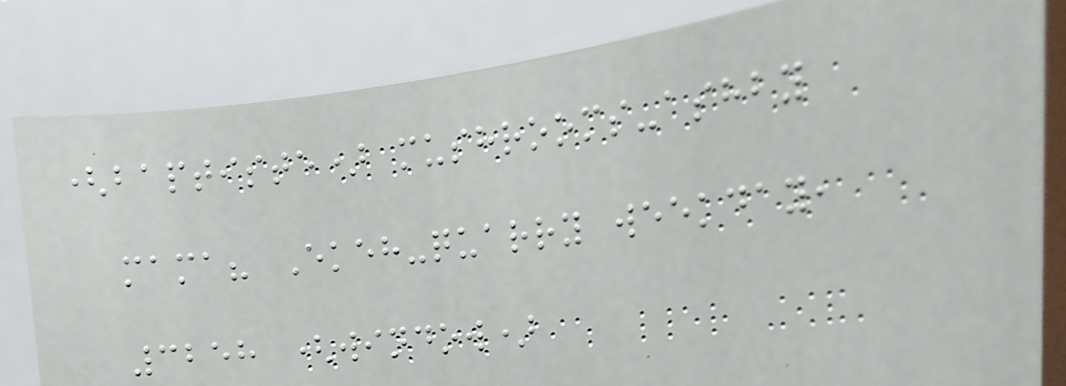(baptiste) mushrooms-ashby
mama? Ekeh-quarry weekday,
3258 (window)
